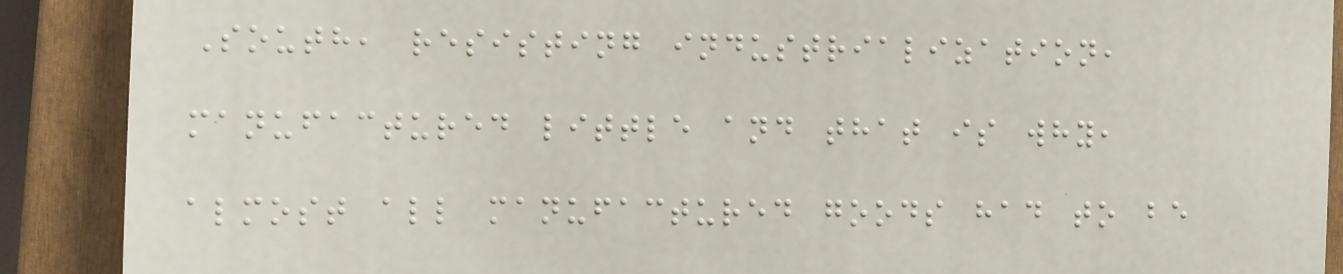South, resisting industrialization,
manufactured little and that is why,
almost all manufactured goods had to be
